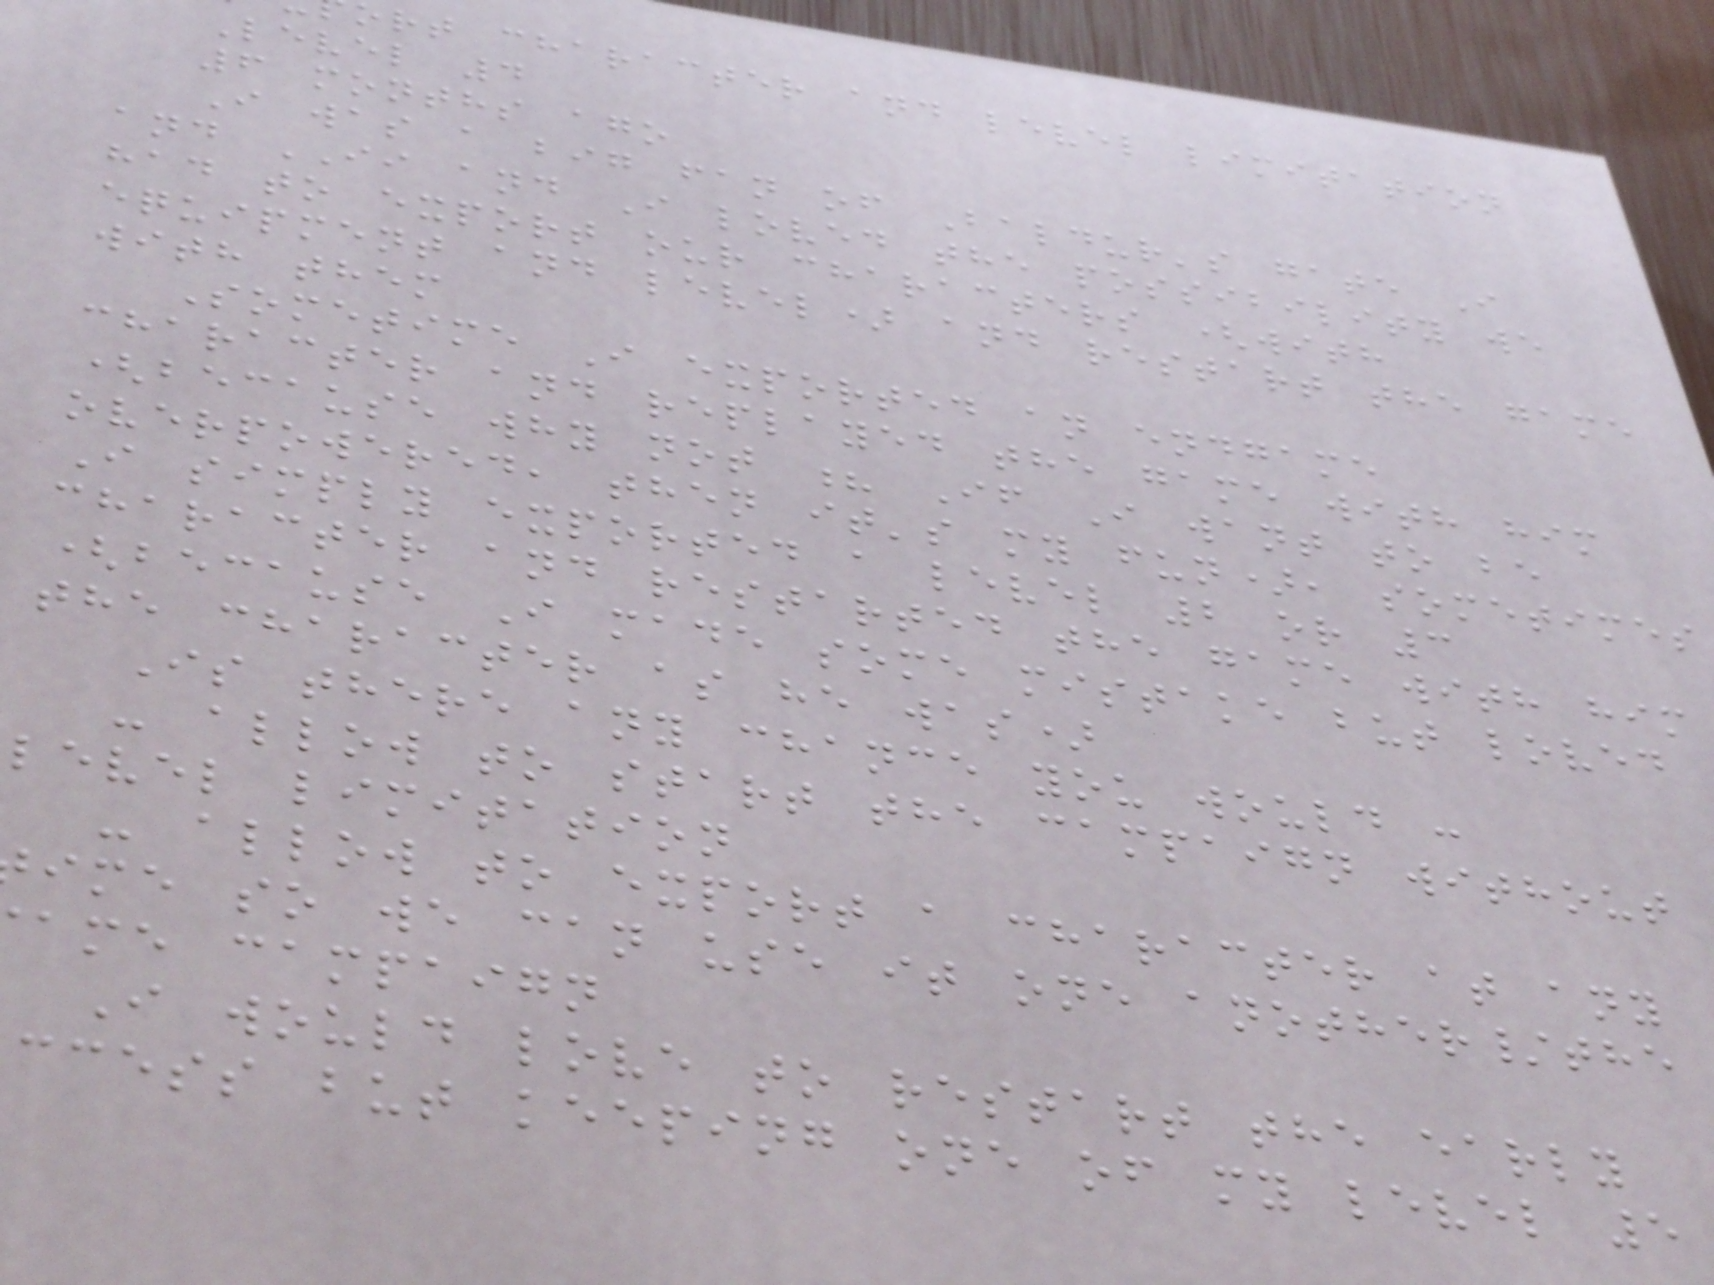ort character and level limitation
Level 4
6 months ago
I was a big fan of Baldur's gate I
and II and I loved the possibility we
had to export our characters (with
equipment and level) and restart the game
with them
Sometime I exported an endgame
character and replayed the game with him
(because why not ? If I want to be
overpowered, then it's my fun), sometimes
I simply exported a level 2 or 3
character and restarted the game with him
(because I made some mistake but loved
the character as he was)
Is there any chance you would :
- allow to start the campaign without
level limitation
- allow to export a character at any
ime so we can use it one another/the
ame campaign
I would love to restart the early
ccess but keeping one of my level 5
